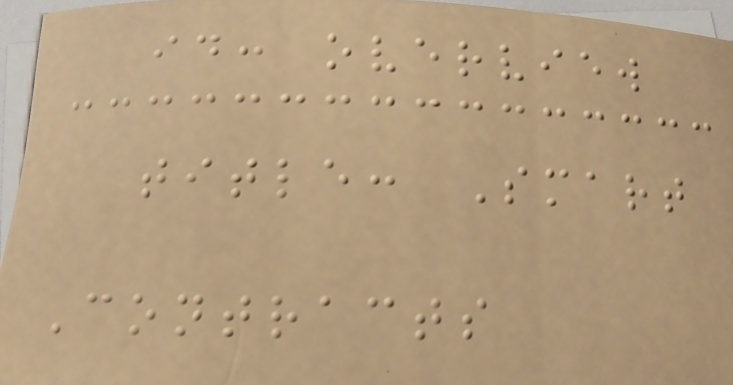id: overview
title: Smart
Contracts
